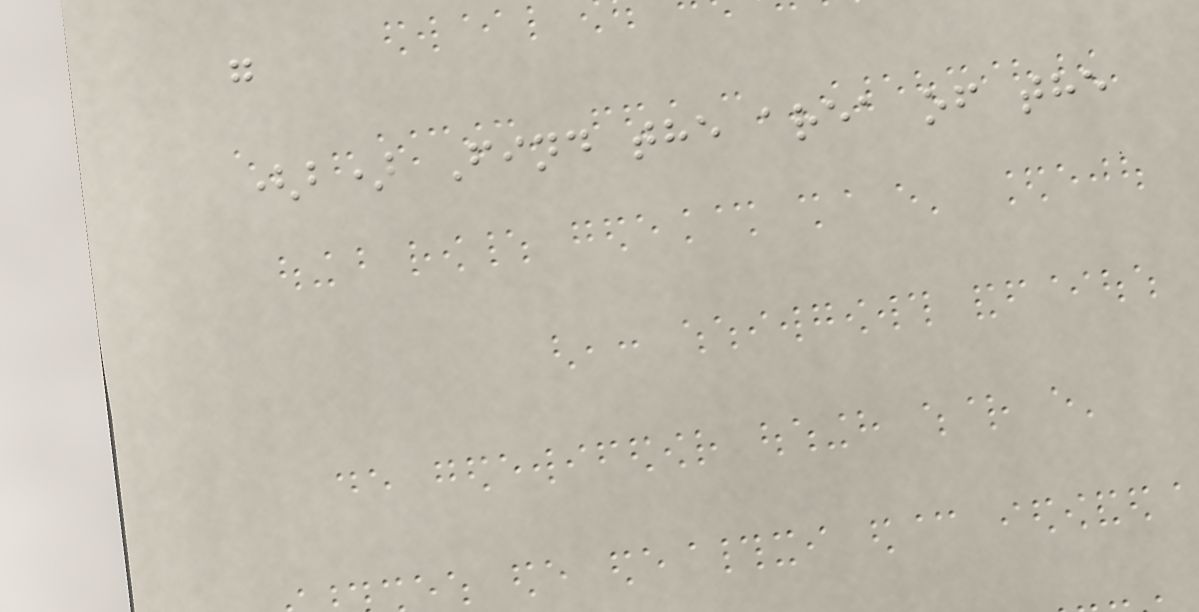g
(b) Find the area of the
